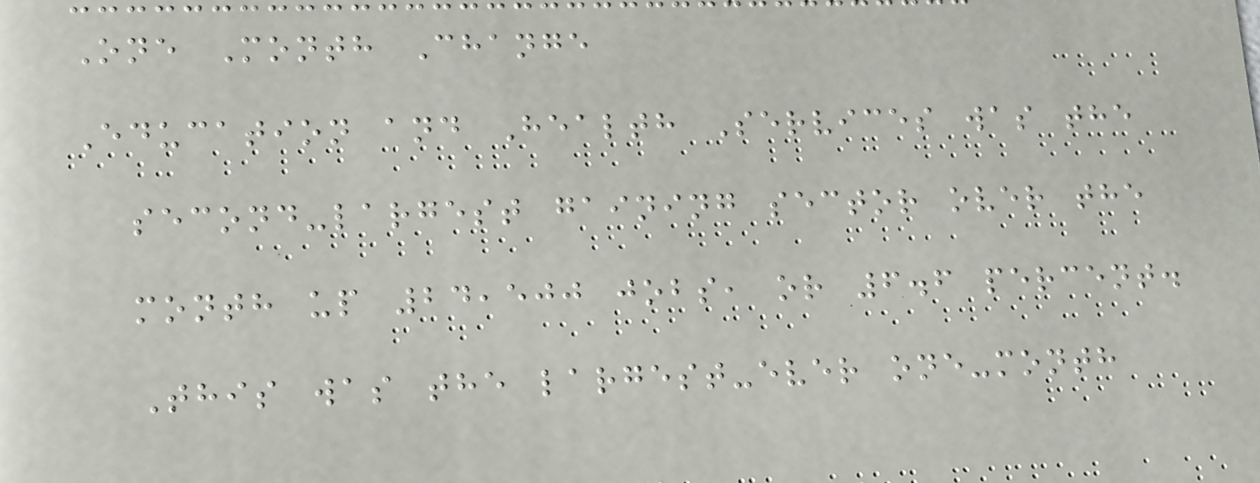One Month Change
Education and Health Services was the
second-largest gaining sector over the
month up 24,500 jobs, or 6.6 percent.
This was the largest-ever one-month
